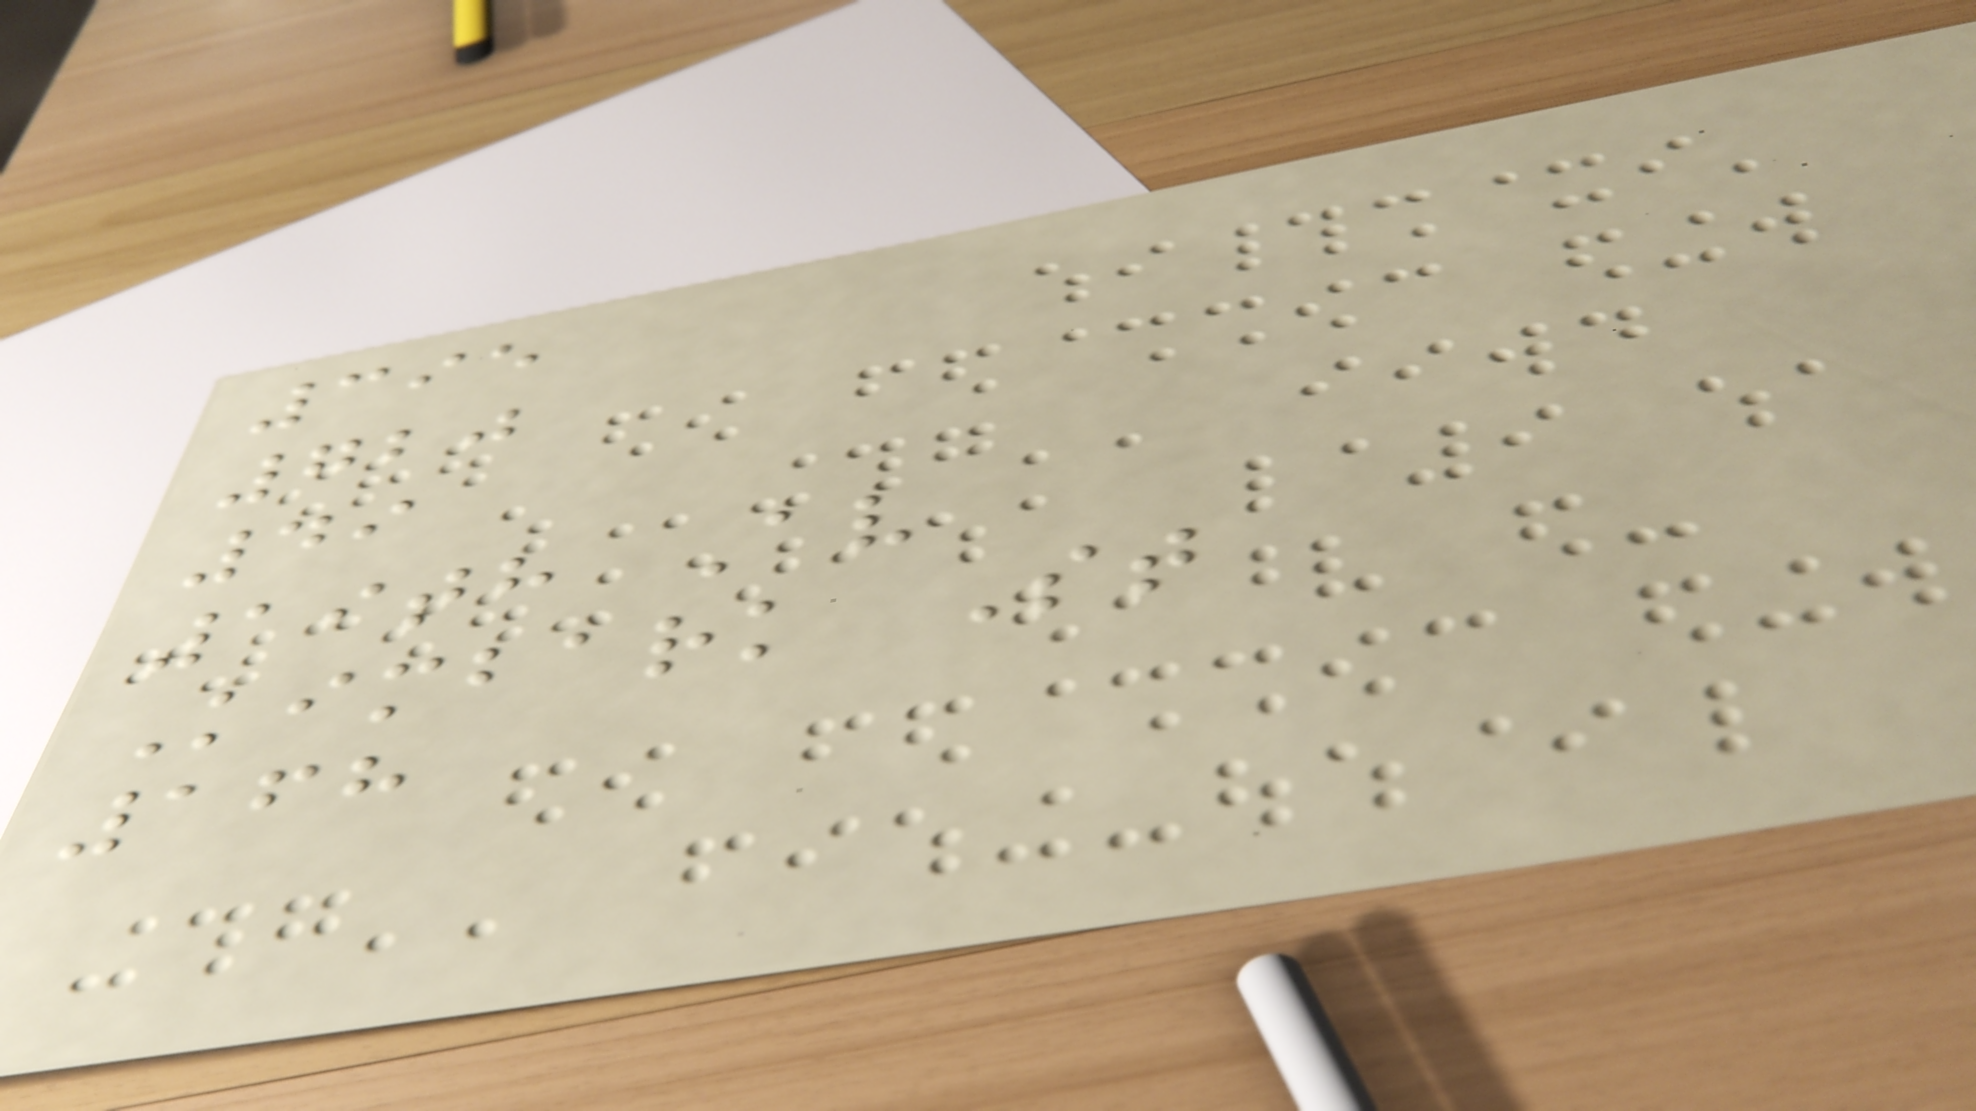395
720
49
19th Av
Kimbark St
168
